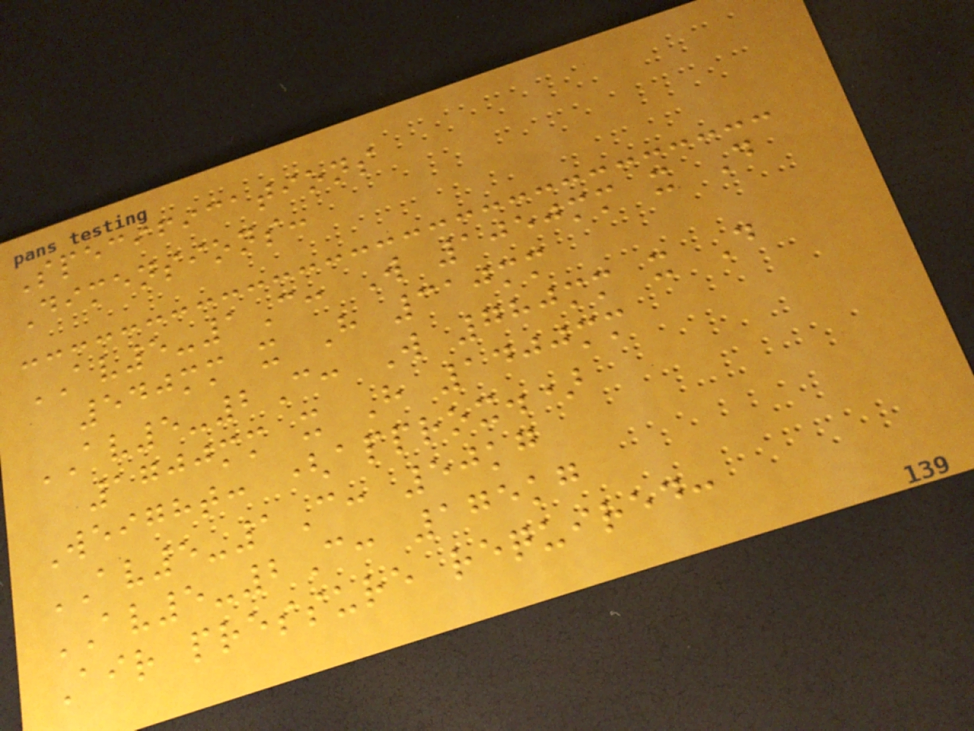Specifications
Dimensions:
AV5-1C: W 1050mm x D
540mm x H 310mm
AV5-2C: W 780mm x D
1700mm x H 1400mm
Weight: (approx.)
AV5-1C: 50kg
AV5-2C: 175kg
Air pressure required:
